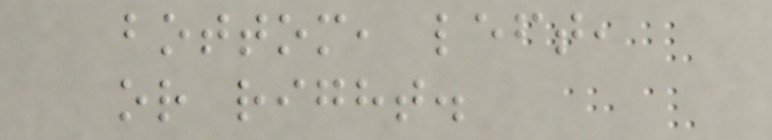bottom, left,
or right.
